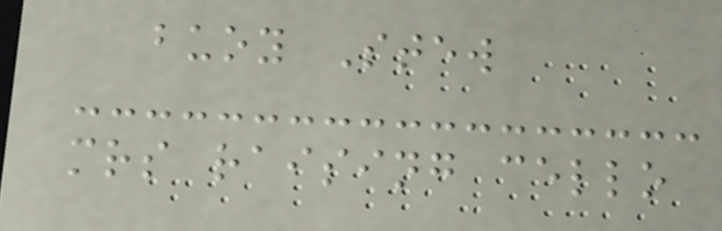buoy Stew
mrs raising cello
